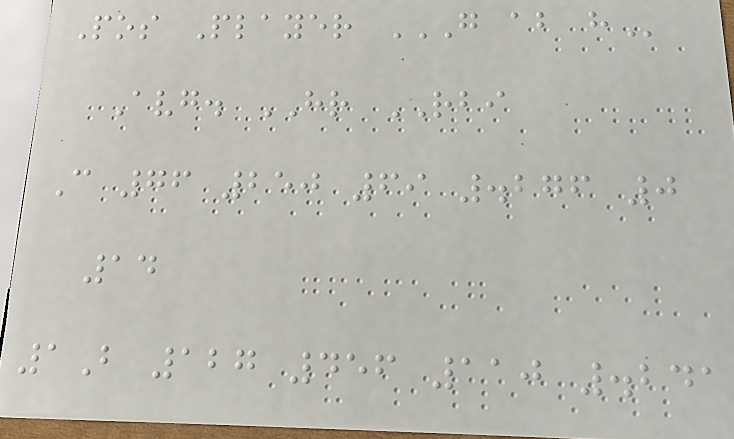Pos Player G AB H
Avg. HR RBI
C 76 250 69 .276 0
14
1B 127 456 110 .241
